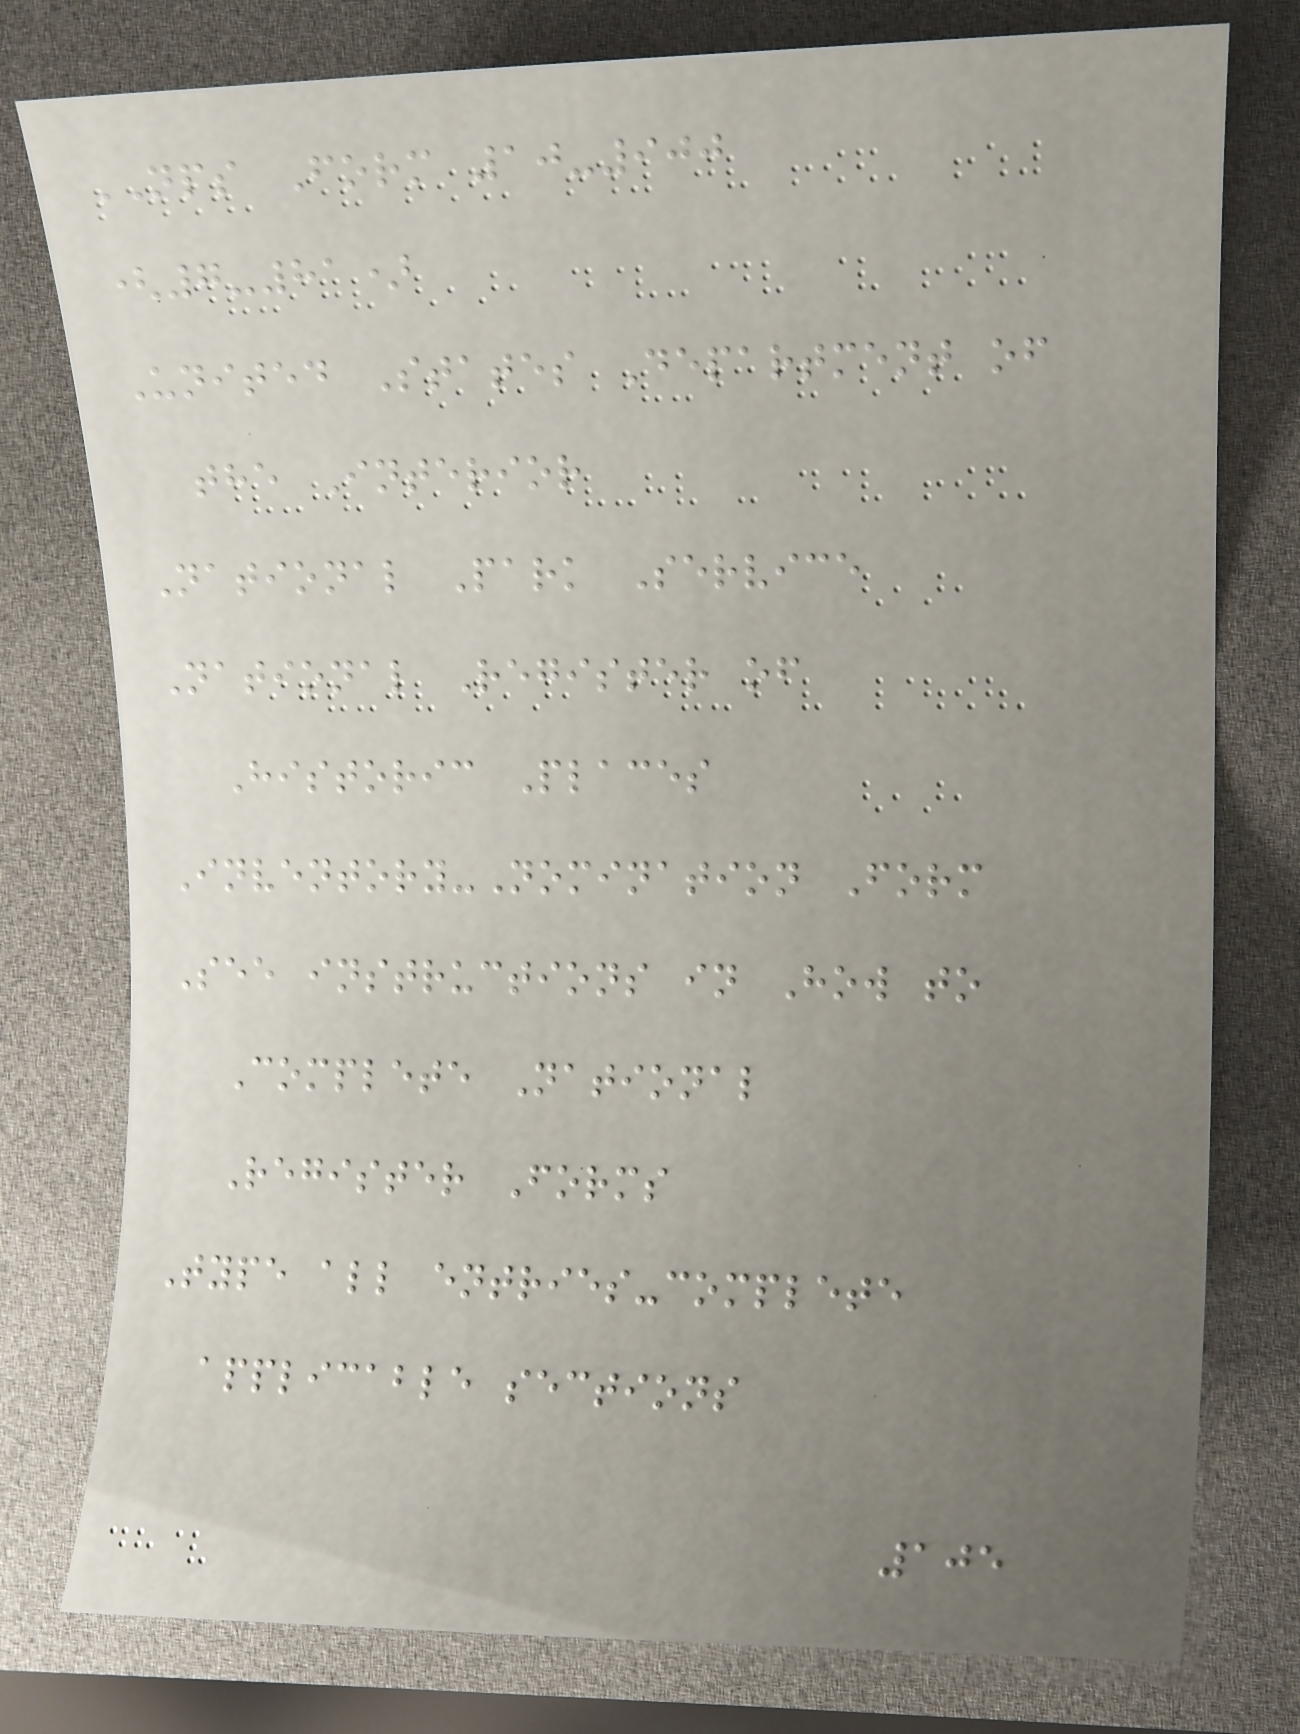NPS Form 10-900
(7-81)
United States Department of
the Interior
National Park Service
National Register of
Historic Places
Inventory-Nomination Form
See instructions in How to
Complete National
Register Forms
Type all entries-complete
applicable sections
105
